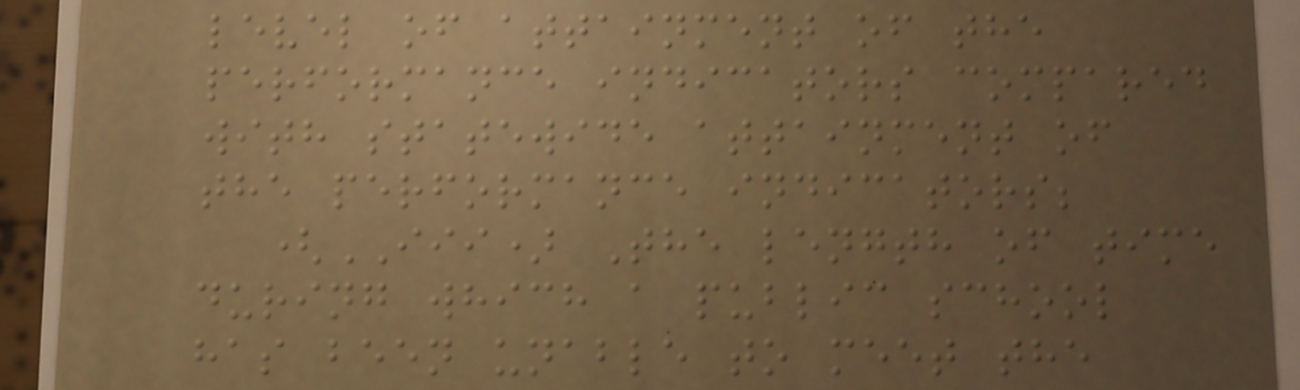level of attainment of the
performance indicators compared
with statewide attainment of
the performance indicators;
(III) The length of time
during which a public school
has been unable to meet the
